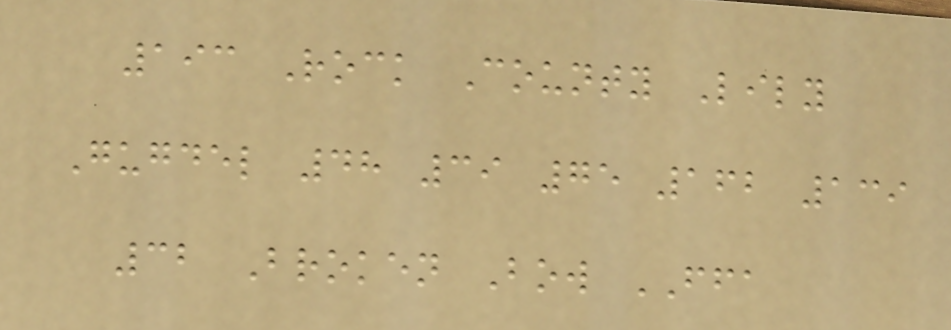193 Rock County Lily
Gugdel 48 39 75 162 139
32 Broken Bow FFA
